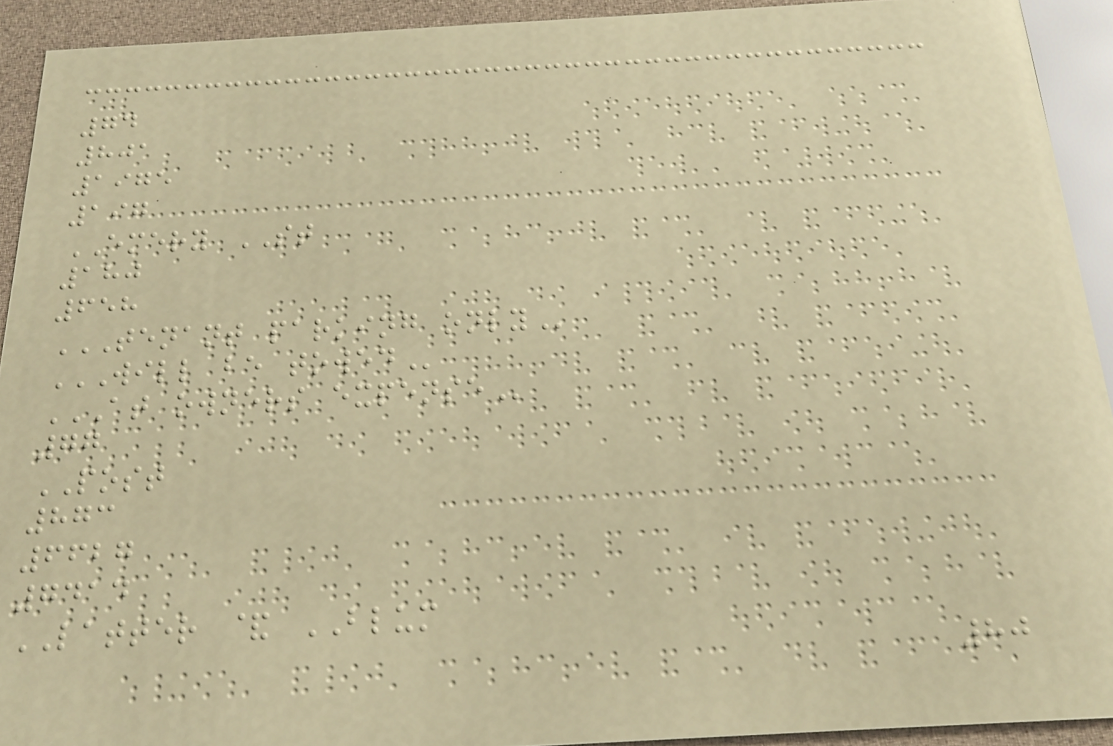74
801
1975
197
EMERY ST
180
658
TENANT PARKING ONLY
WILL BE TOWED
AT OWNERS EXPENSE
77
POST
873
6627
7414
LATTER & BLUM
80
